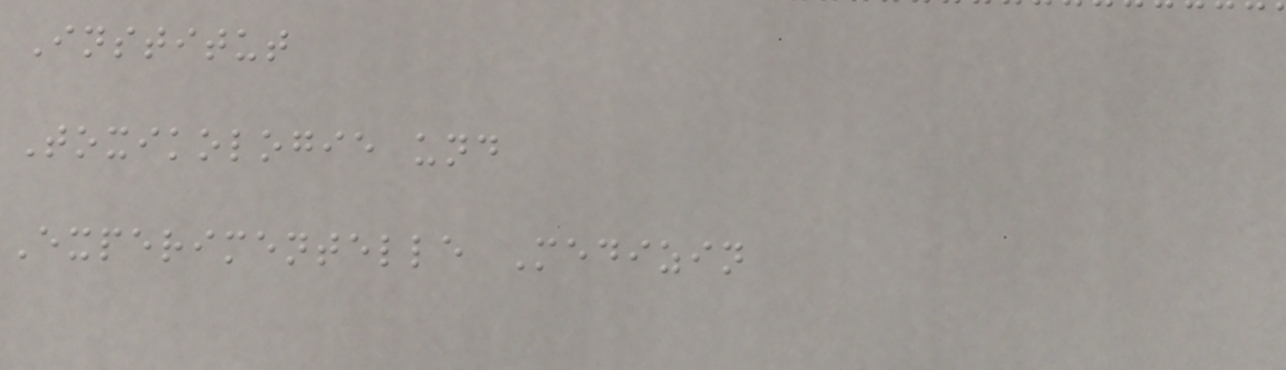Institut
Toxikologie und
Experimentelle Medizin
